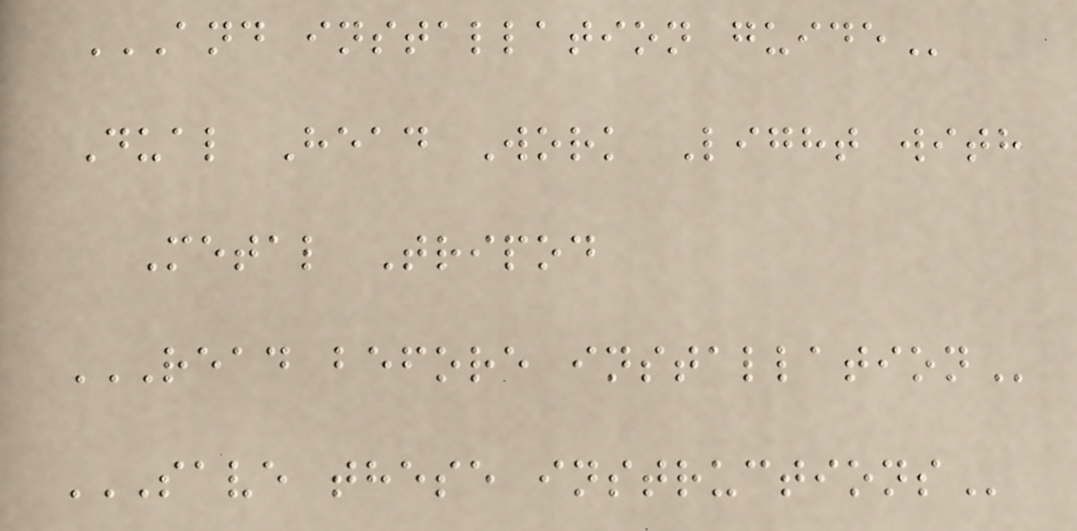AND INSTALLATION GUIDE
Dual Head Work Light with
Metal Tripod
READ BEFORE INSTALLATION
SAVE THESE INSTRUCTIONS
